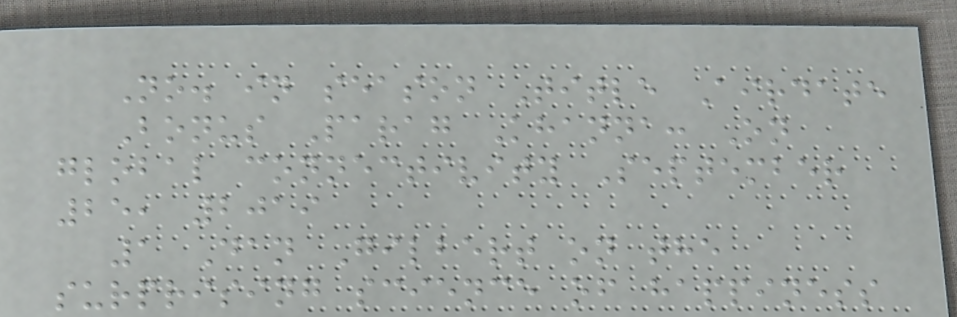No. in season Title Airdate
Bonus Parag Khanna: On
global connectivity September
25, 2019
1 Dan Gilbert on the
surprising science of happiness
